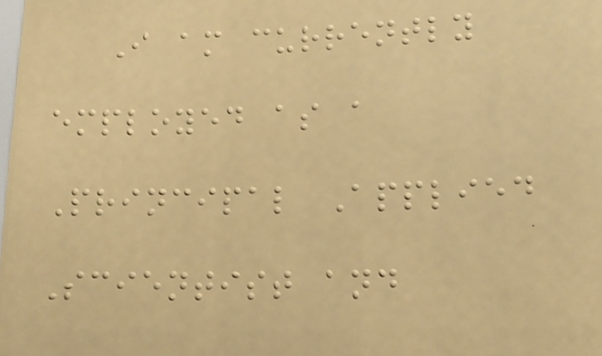I am currently
employed as a
Principal Applied
Scientist and
